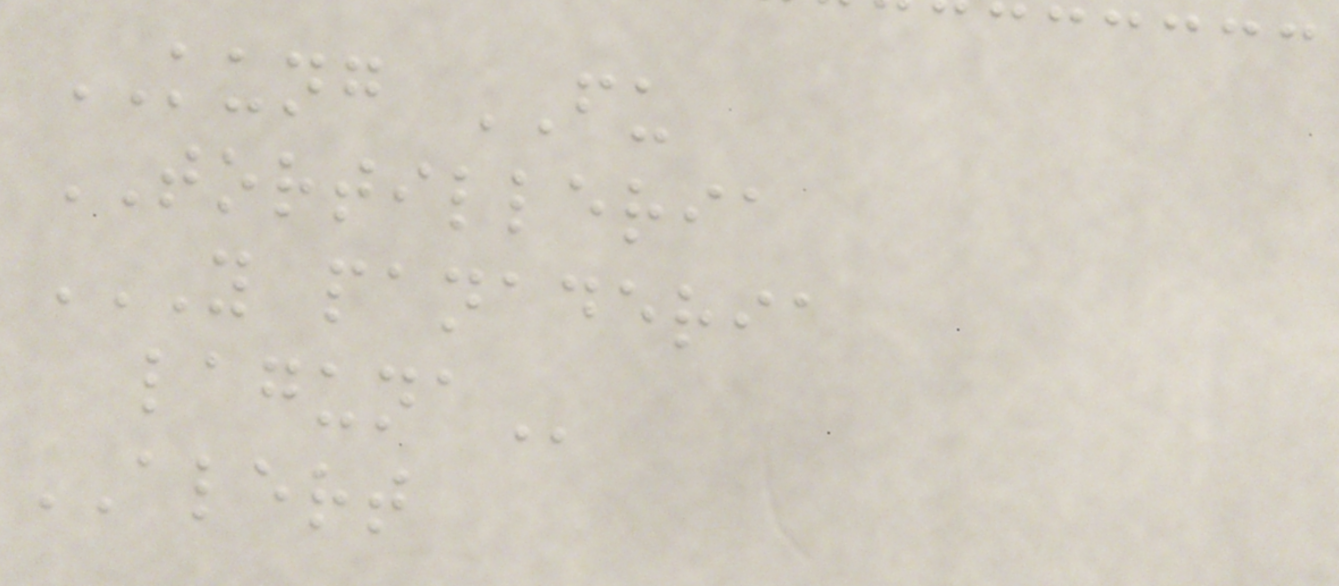KUNG FU
TORTILLERIA
Y PANADERIA
LAGUNA
ALERT
